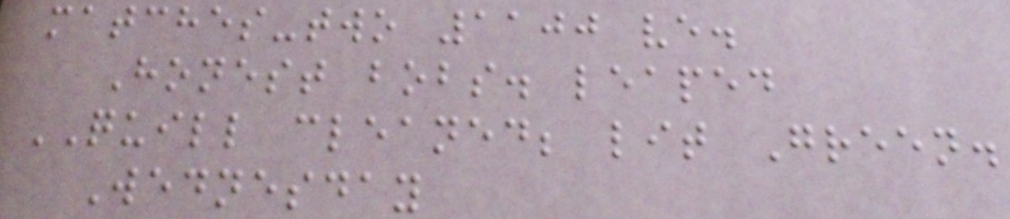matches-two 1100 ve.
Honest bobs. leaped
QUILL cleaned; lit Green.
Wednesday
